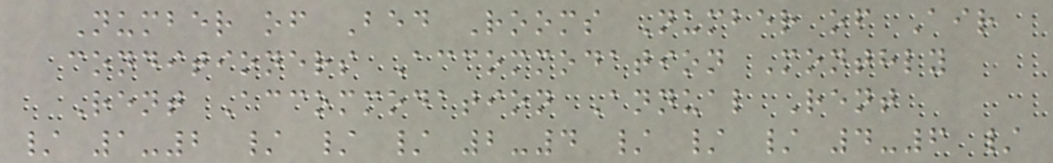Number of Bed Rooms Number of Air
conditioners Accommodation Monthly
Rent Accommodation Annual Rent
/ 1-2 / / / 2-4 / / / 4-6 /
